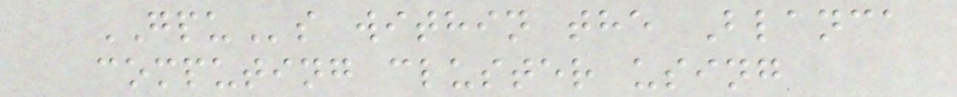GPUs within the Blanca
computing cluster using
